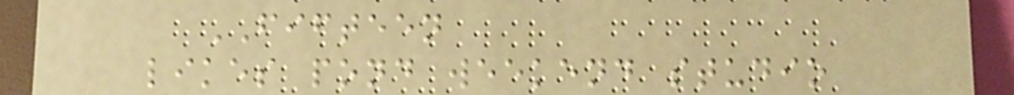FIFTEEN
likes pond weekend studio
